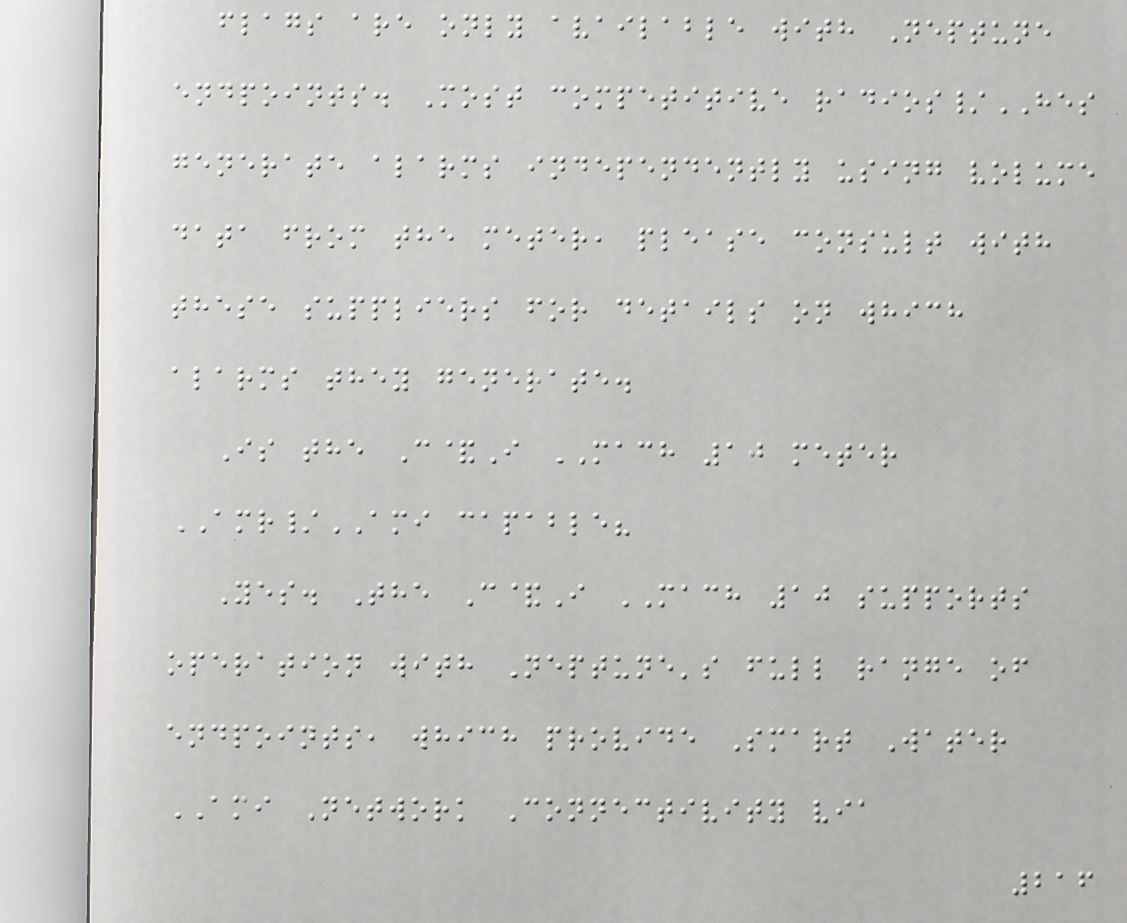flags are only available with Neptune
endpoints. Most competitive radios/HES
generate alarms independently using volume
data from the meter, please consult with
these suppliers for details on which
alarms they generate.
Is the C&I MACH 10 meter
AMR/AMI capable?
Yes. The C&I MACH 10 supports
operation with Neptune's full range of
endpoints, which provide Smart Water
AMI Network Connectivity via
216
